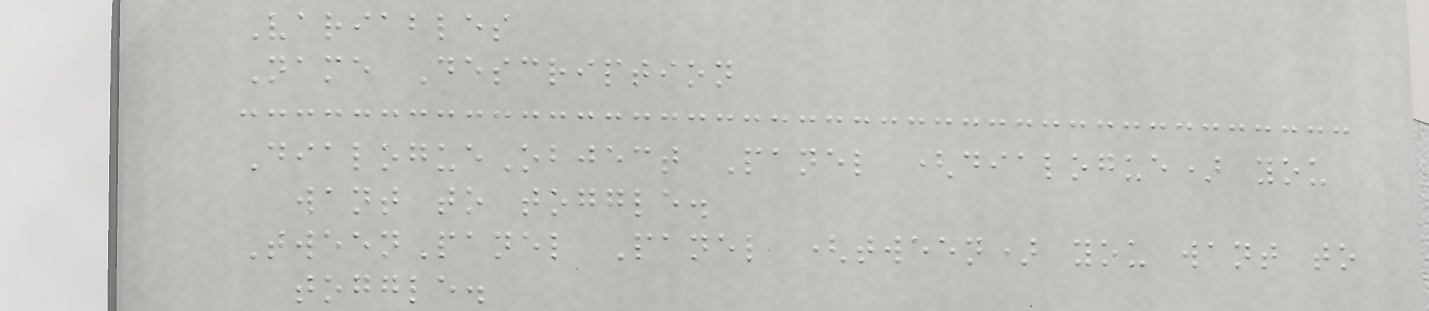Variables
Name Description
DialogueObject Panel (dialogue) you
want to toggle.
TweenPanel Panel (tween) you want to
toggle.
